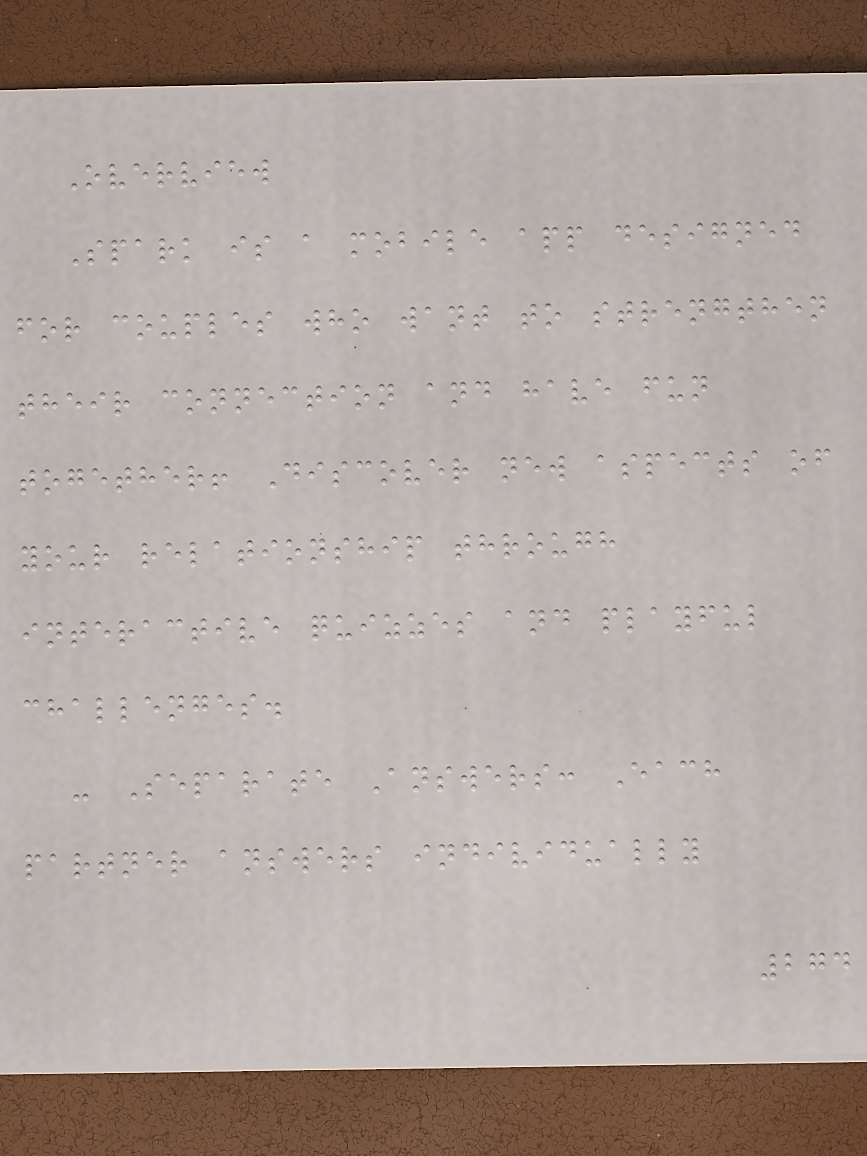Overview
Spark is a mobile app designed
for couples who want to strengthen
their connection and have fun
together! Discover new aspects of
your relationship through
interactive quizzes and playful
challenges.
- Separate Answers: Each
partner answers individually
274
